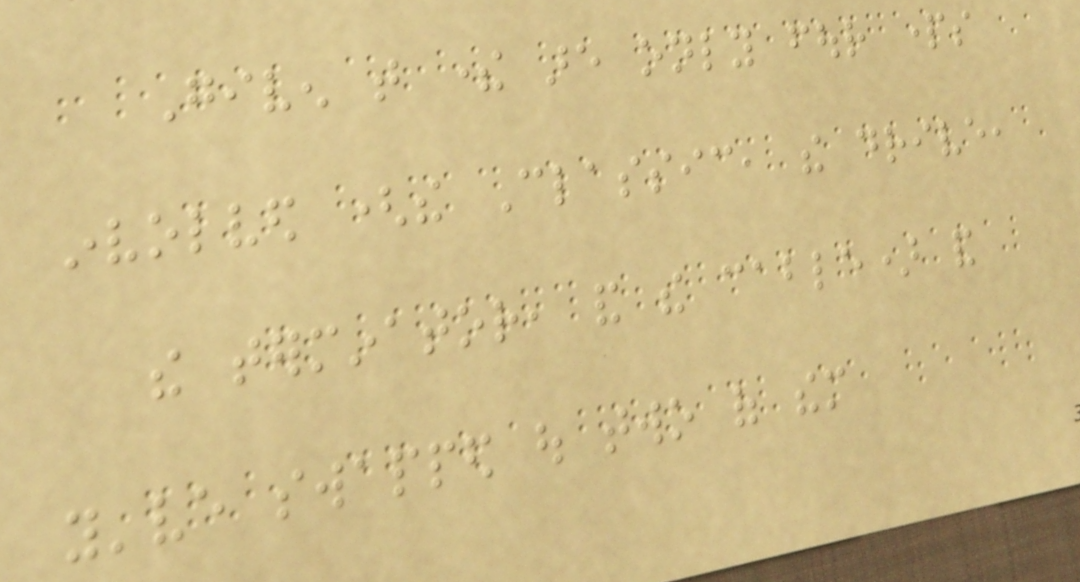Given that there are only four parts
involved (the Classic, the drive,
the terminator, and the cable) and
you've swapped out two of them
